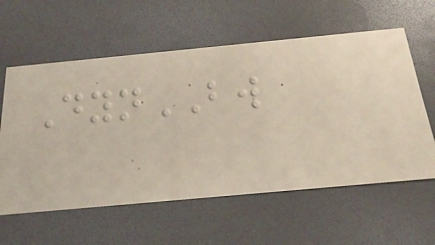DynBW
